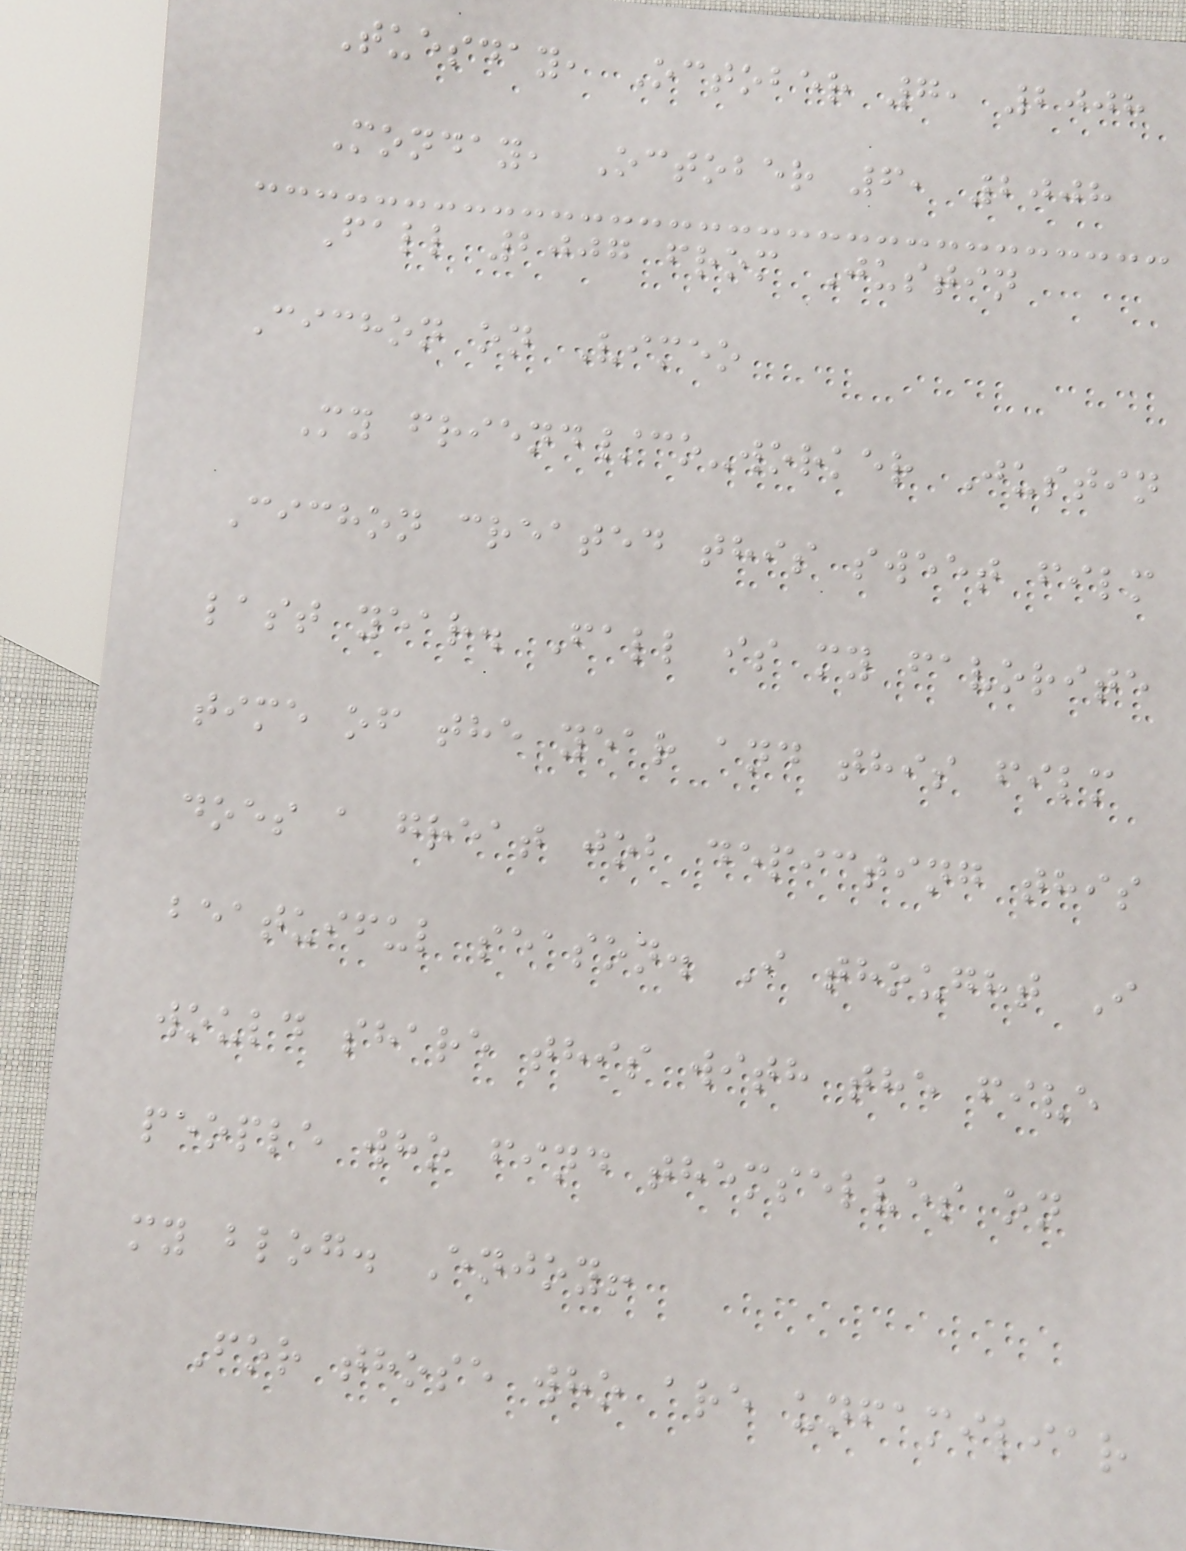Tuesday, October 7, 2008
Monday, October 6, 2008
Fall 2007 from Justin
Cichon on Vimeo
My friend/co-worker Justin
Cichon created this sweet film
last year. Fall is my favorite
time of the year and this film
does a great job depicting this
beatuiful season. I thought I
would share this with the five
people who find themselves on
my blog. Enjoy!
For those who are unfamiliar
